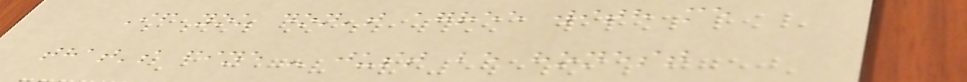If you don't agree with me
that's fine - just be honest
